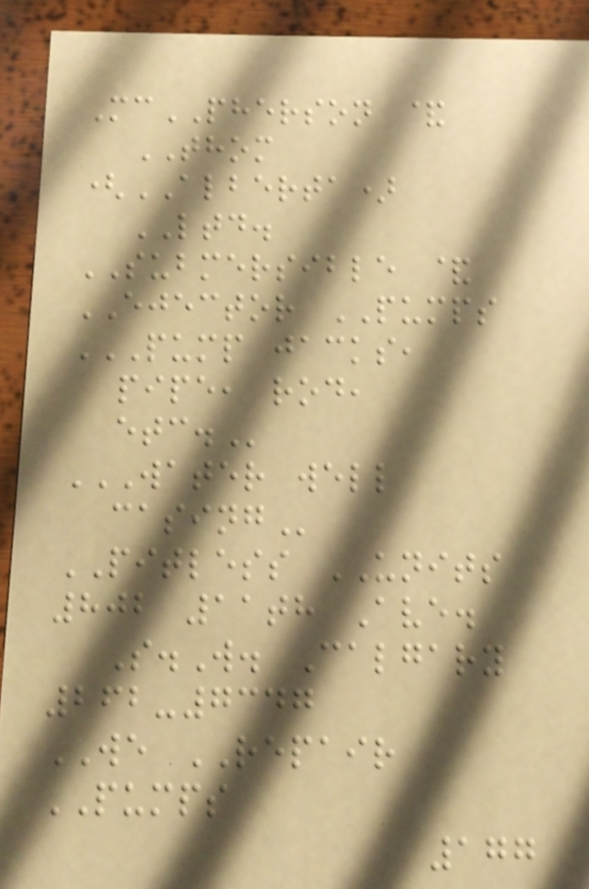McPHERSON &
THOM
(ALBERTA)
LTD.
SUBMERSIBLE &
EJECTOR PUMPS
PUMP JACKS,
PIPE, ROD,
ETC.
WATER WELL
CASING
PITLESS UNITS
802 11th Ave.
S.W. Calgary
262-7347
WE REPAIR
PUMPS
177
